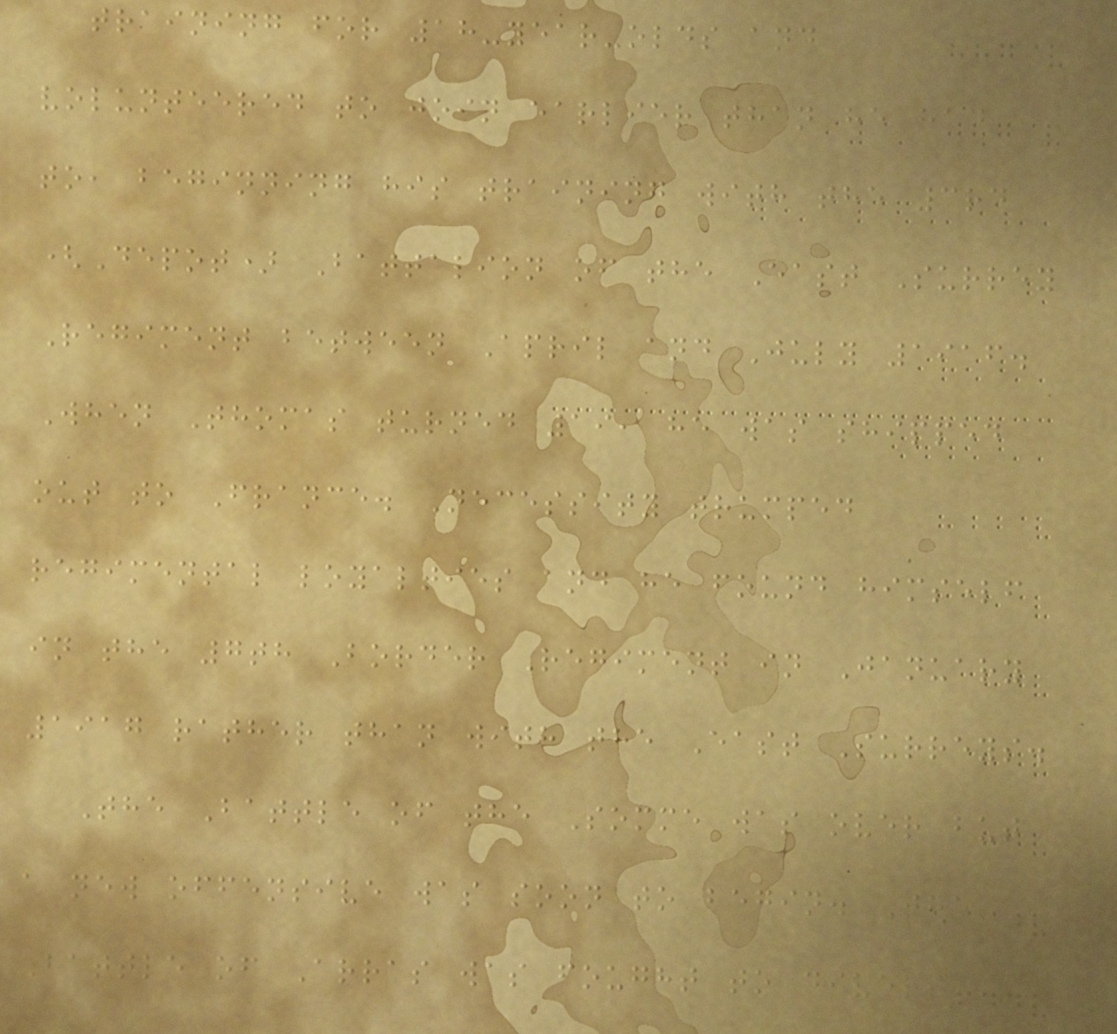training for 18-year-olds and
volunteered to join earlier than he had
to, beginning his training with the 3rd
(Depot) Battalion of the East Surrey
Regiment between April and July 1916.
When Thomas turned 19, he was shipped
out to France. Necessity trumped
regimental loyalties and he found himself
in the 7th Border Regiment in January
1917 rather than with the East Surreys.
The Battle of the Somme was over but
a new offensive was soon to begin. The
Battle of Arras was fought to divert
